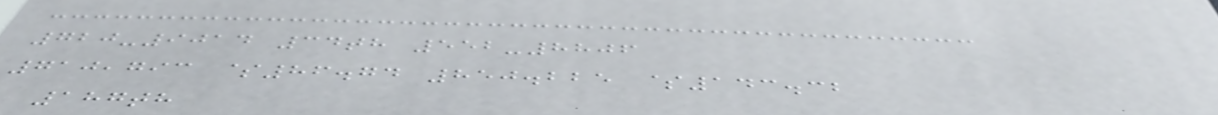720-9014 34th 552-8806
710,793 $86.74 850.225 $143.32
187th
